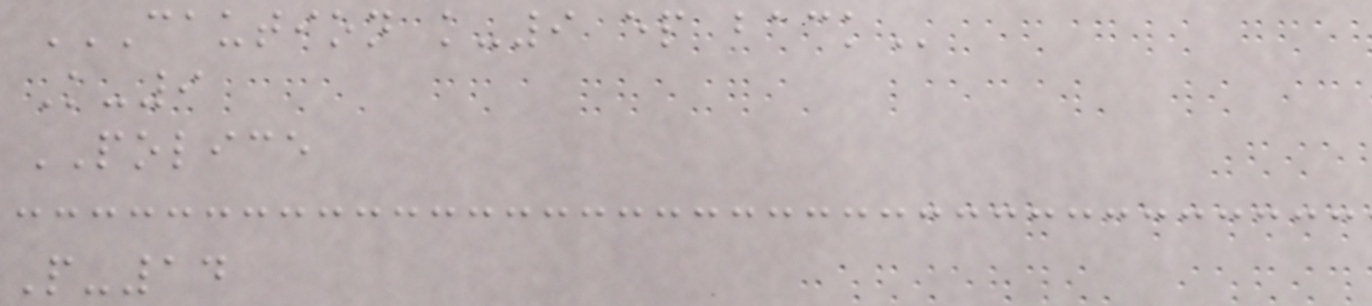CAUTION K-9 EP BACK
K-9
POLICE
P-14
